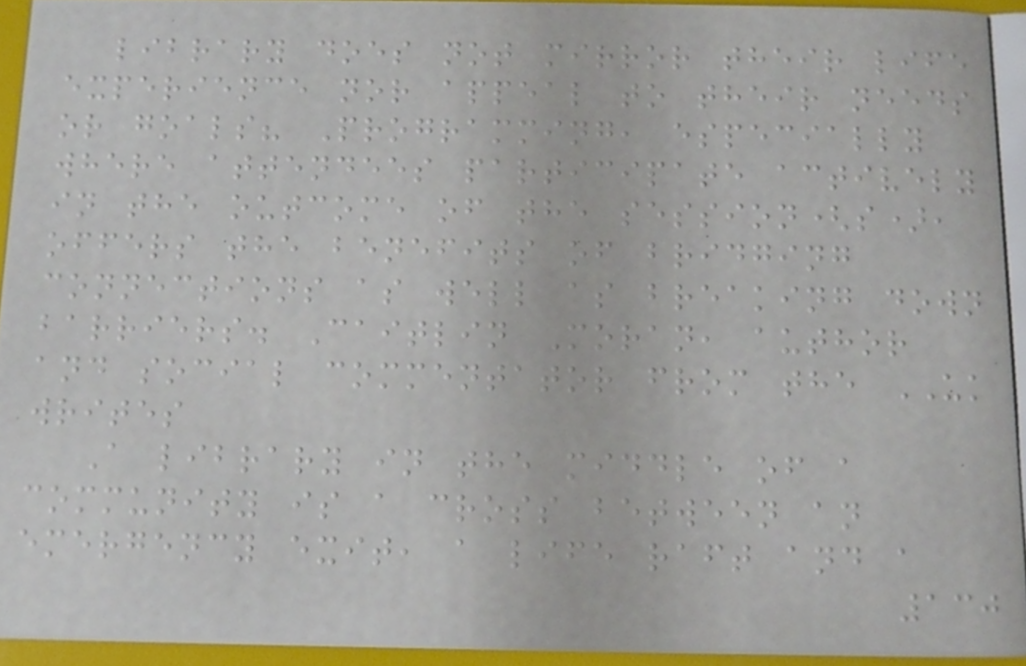library does not mirror their life
experience nor appeal to their needs
or goals? Programming, especially
where attendees participate actively
in the outcome of the session(s),
offers the benefits of bridging
connections as well as breaking down
barriers. Caitlin Moran, author
and social commentator from the UK
writes
A library in the middle of a
community is a cross between an
emergency exit, a life raft and a
130
